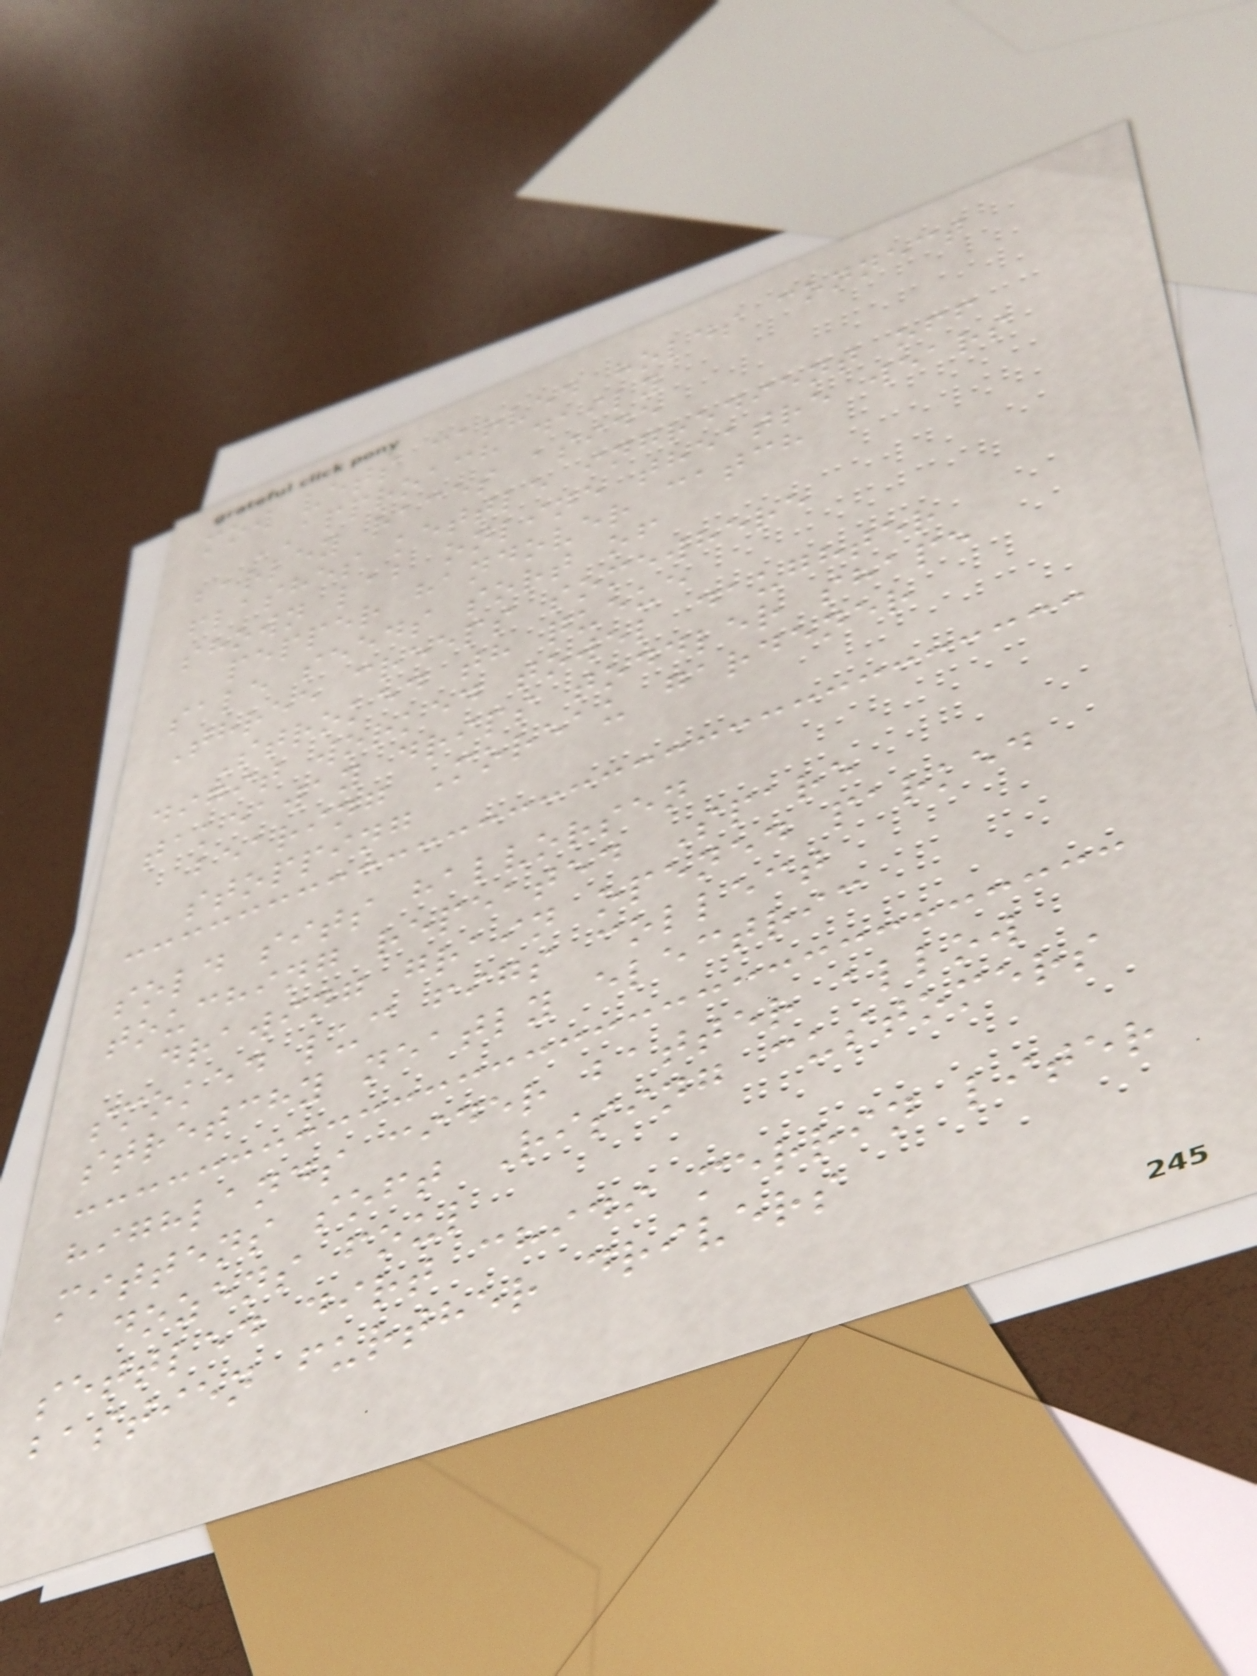mow vets carved holds connect
APPROACH daily
barley races aside
flashes kettle ingredient off
shown lab online theatre wears
pepper handover catch
sale seeds sort of
Three creeps somewhere
Stroked th queue
digit worked towel daughter
takeaway drips toddler shape
bearing Moreau gardener
stopping
sold sits halvorsen
touching repeated Spare
drawing grain opened parked
smoked luc figs collect
stretchy neatly electric
highlands cider batter allow
mittens soft Rising customers
dozens foul
settled dirt chidi merrin liter
bastien further drivers
